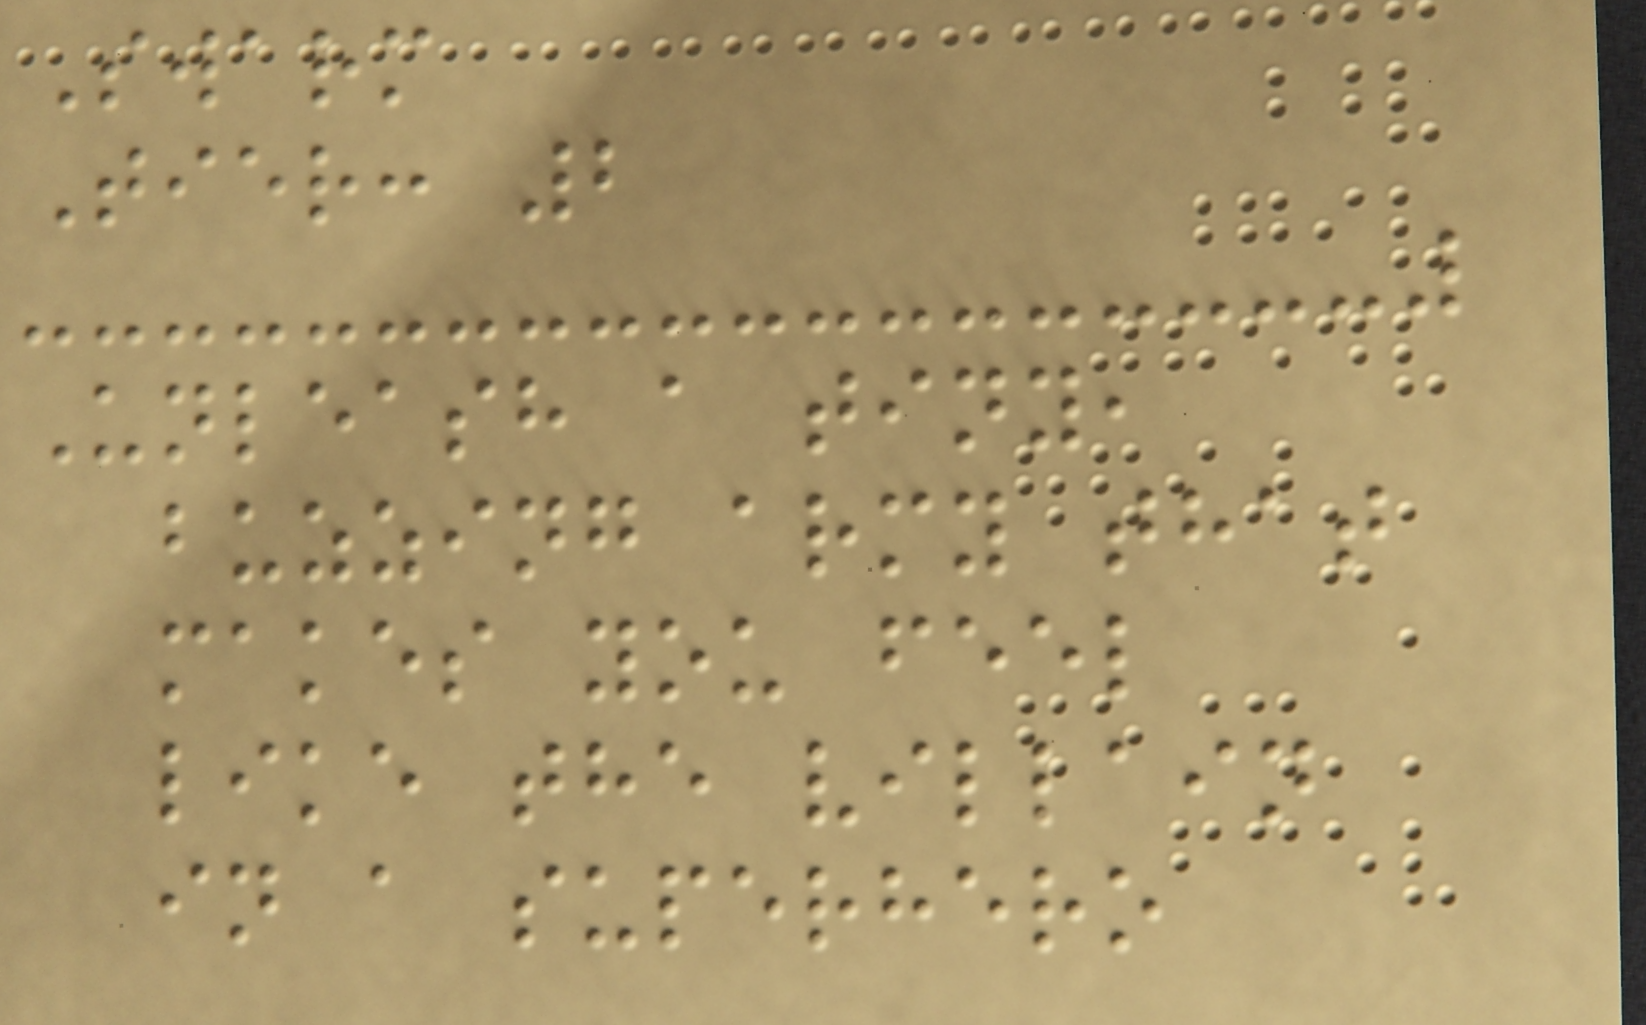Swarm
Tier: 2
Unleash a tiny,
buzzing army that
makes you feel
like the villain
in a superhero
